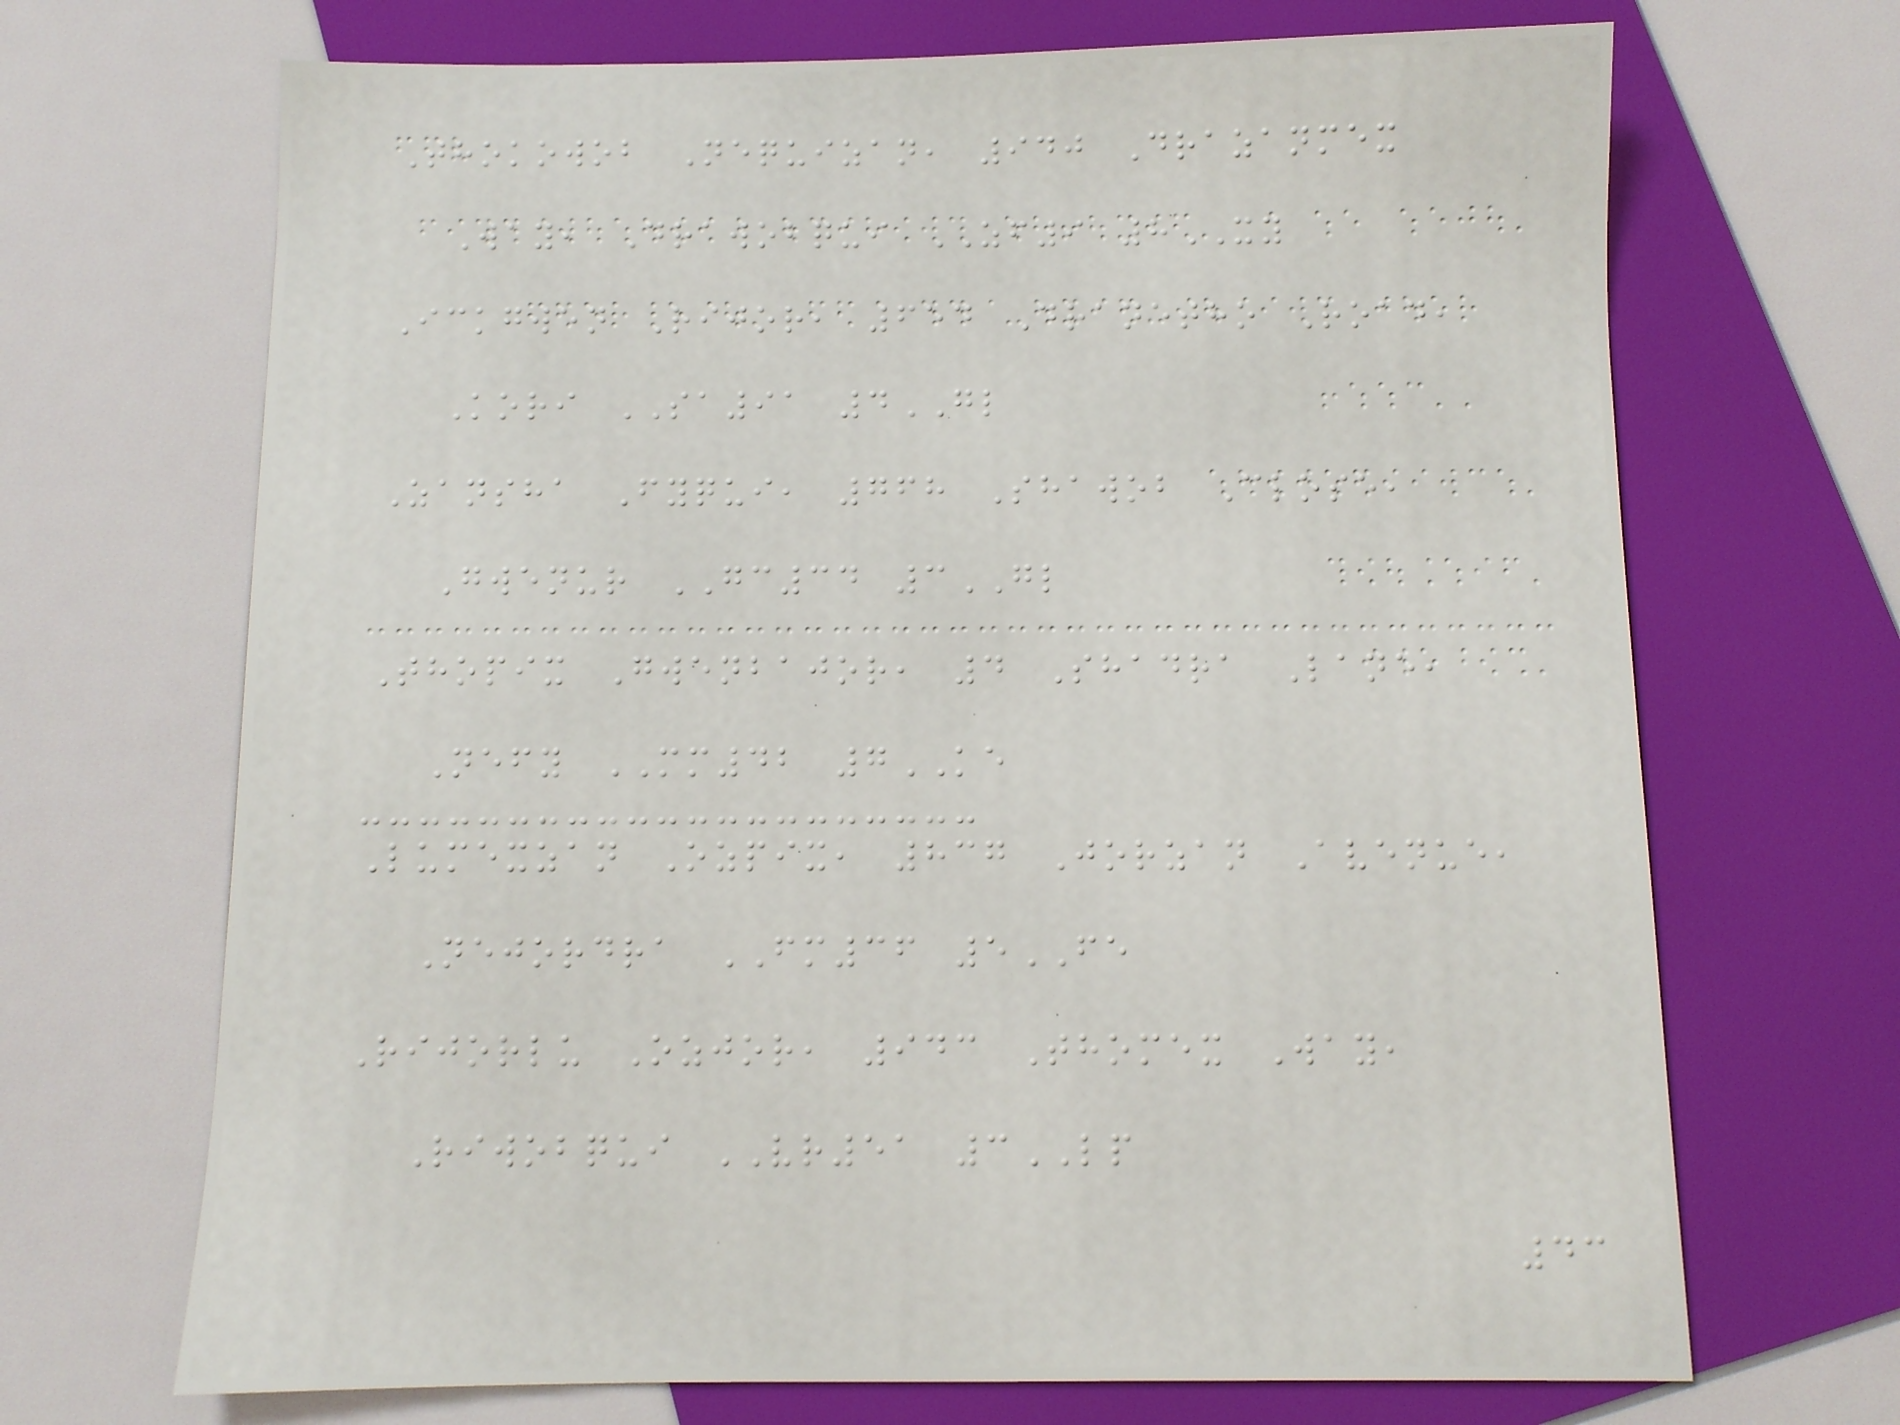Thokowob Nequizan, 940 Drazanmex
Way, Drawobqui ZF9 8XY
Ickgwen Rijor, 654 Dranetho Road,
Kori SA91 4GL
Zansha Fyqui, 768 Shawob Close,
Gwenur GC34 3GL
Thopix Gwenbajor, 4 Shadra Lane,
Nefy MM42 7KE
Lumexzan Ozpix, 837 Jorzan Avenue,
Nejordra FM36 5FE
Rijorlu Ozjor, 943 Thomex Way,
Riwobqui VR51 3LP
43
